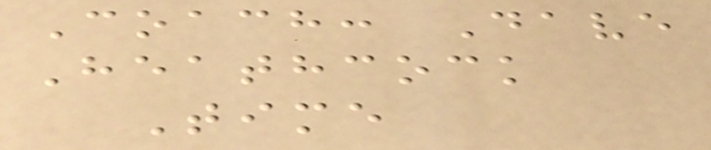Coach: Dave
Heathcock
Time
